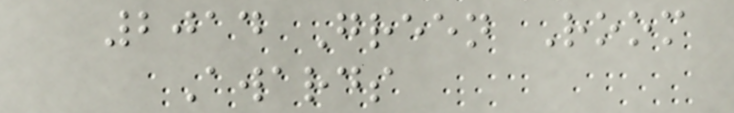2014 Green Room
Awards
